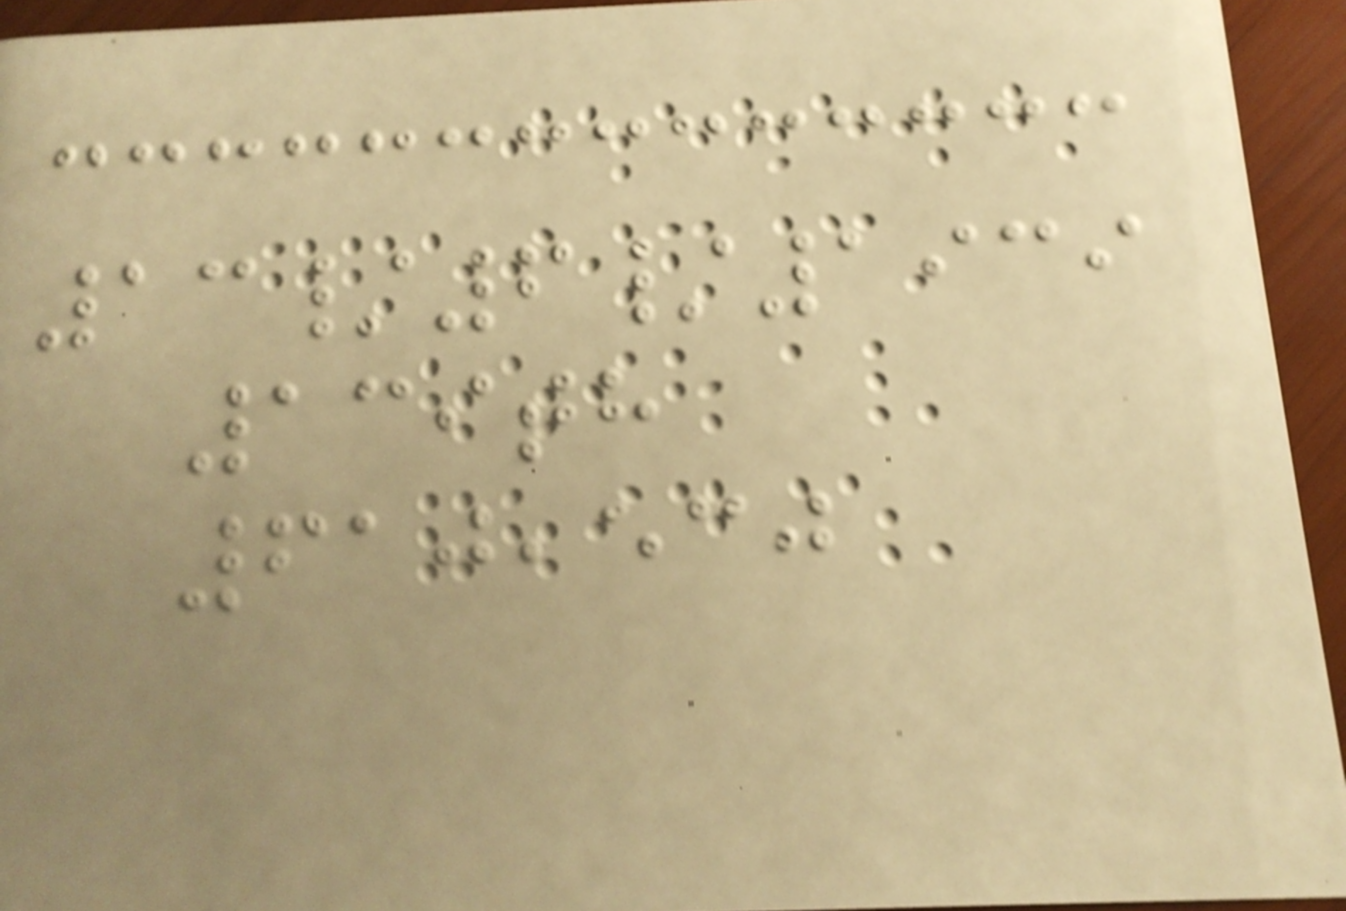13/6/1939
139th
610,530
